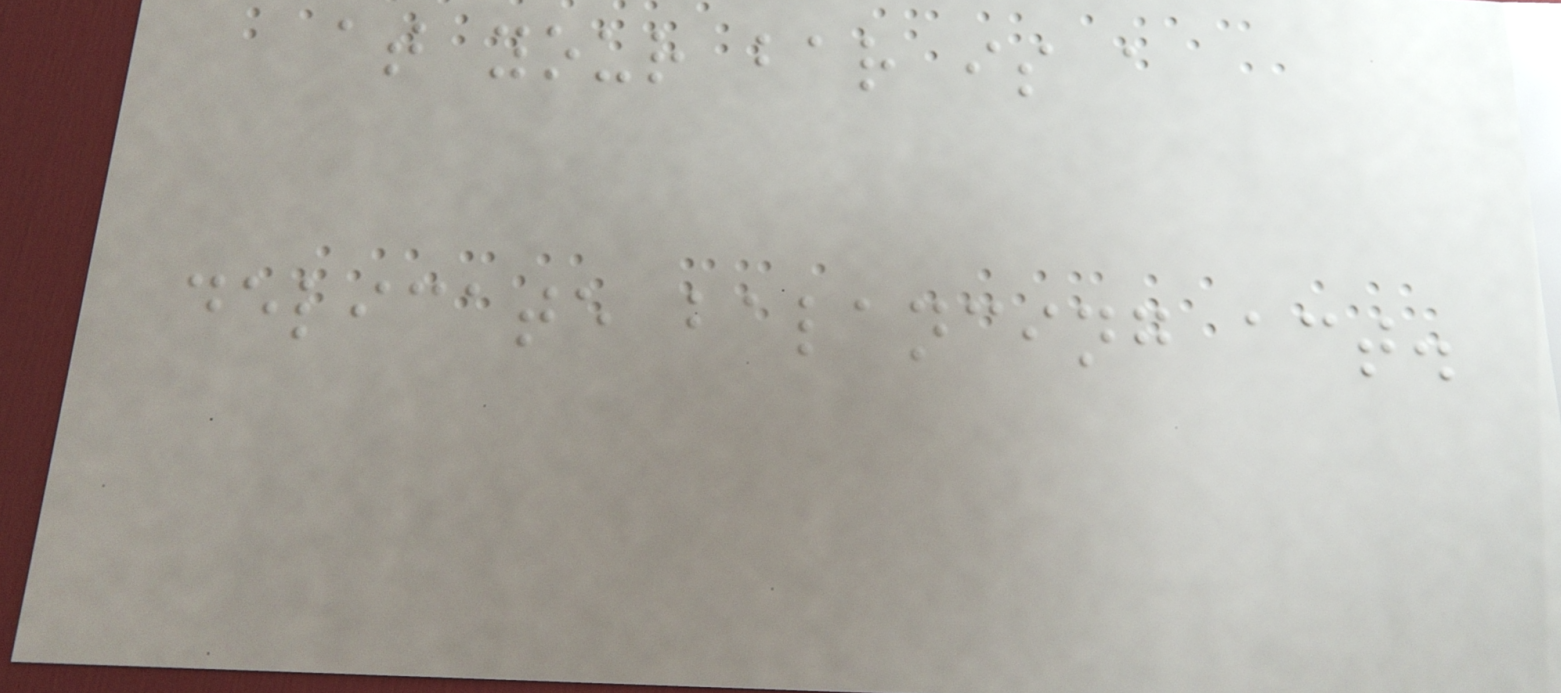at your bar is a
delicate balancing act.
